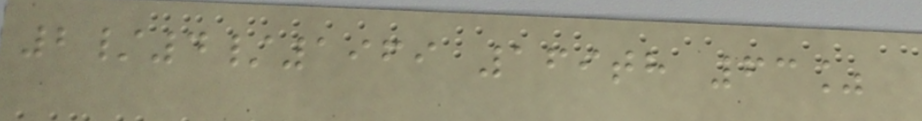2/4/1969 169th 63%
